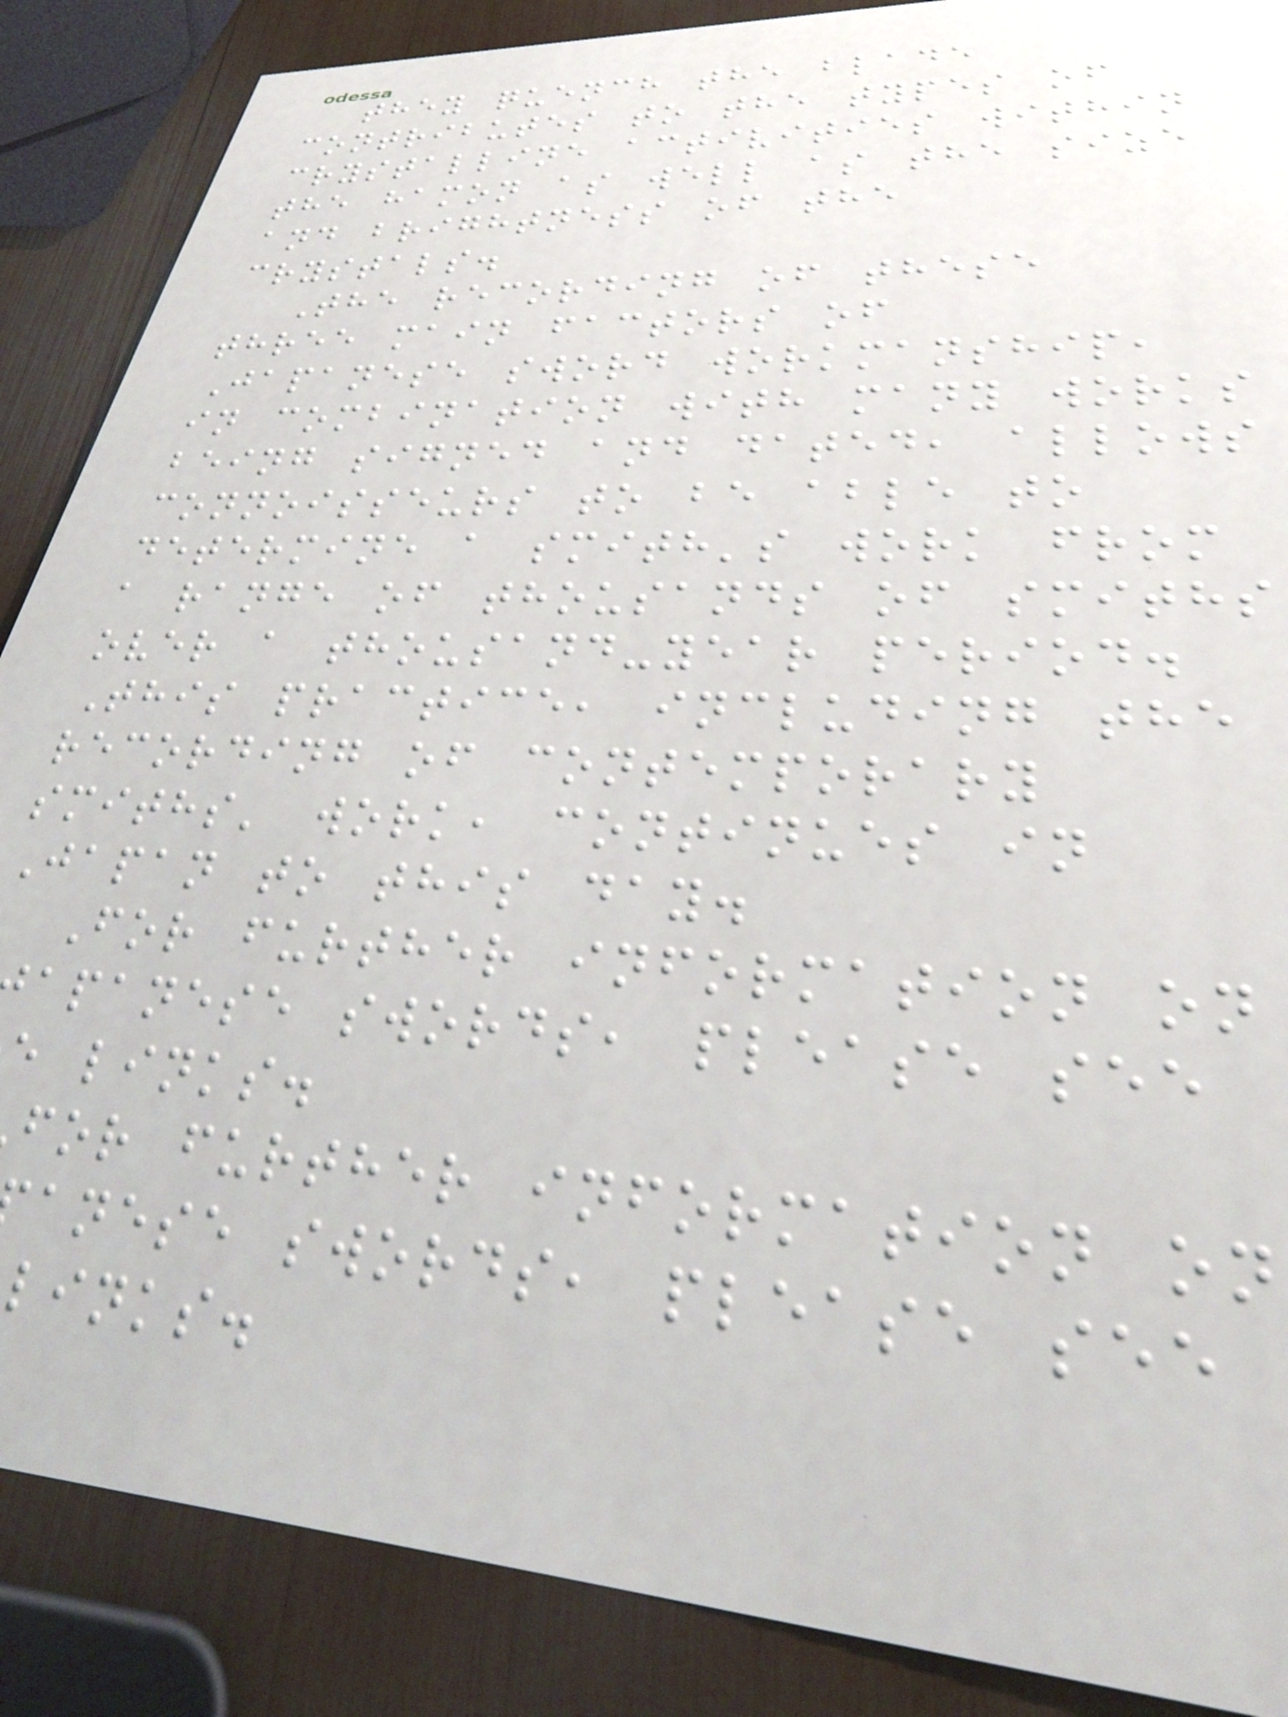they quench the blade
contributes to the types of
crystalline activities within
the hamon as well as the size
and brightness of the
crystals.
The recording of these
three main factors of
Japanese sword workmanship,
in combination with many works
being signed and dated, allows
connoisseurs to be able to
determine a smith's work from
a range of thousands of smiths
over a thousand-year period.
This practice, including the
recording of contemporary
smiths' work, continues in
Japan to this day.
For further information on
apanese swords, please see
e links.
for further information on
anese swords, please see
links.
